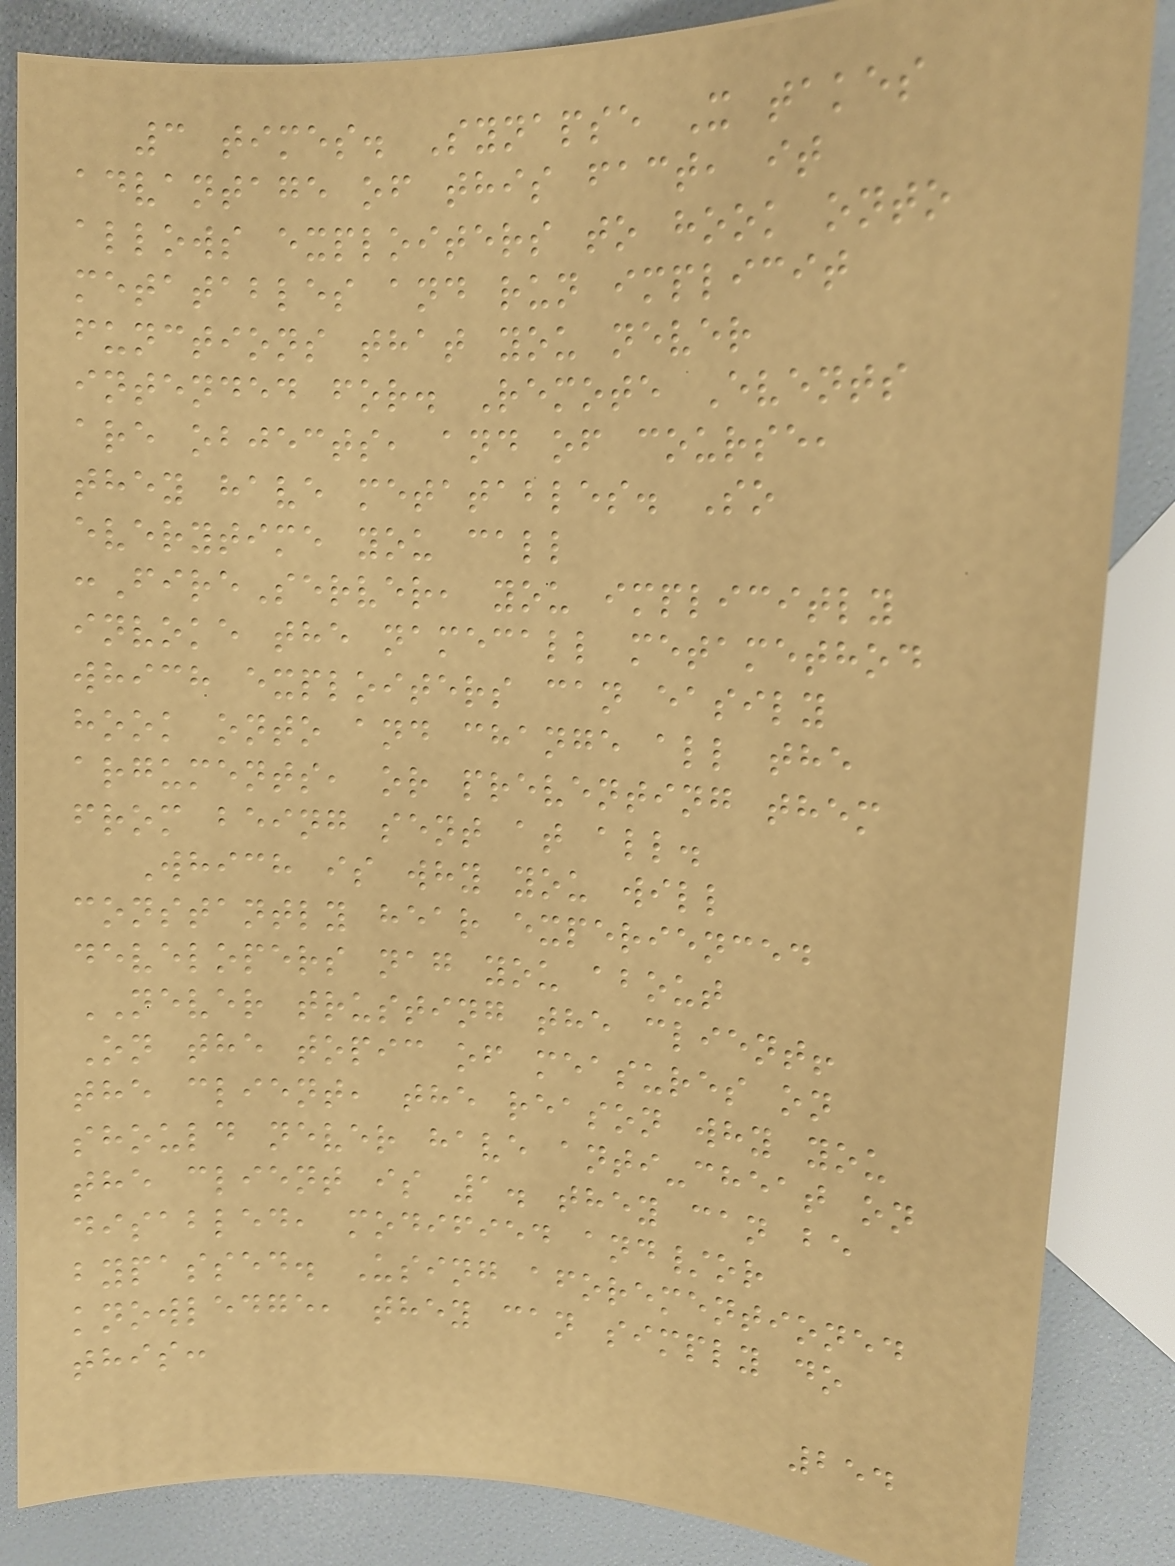3 times. Synapse X takes
advantage of this fact, it
allows exploiters to hook onto
metatables and run implicit
functions that you never
intended for. Remote Events
are objects, and of course,
they have metatables. So
everytime you call
:FireServer, you implicitly
invoke the namecall metamethod
which exploiters can easily
hook onto and change all the
arguments, or preventing them
from being sent at all.
Which is why you will
constantly hear experienced
developers nag you about
NEVER trusting the client!
On the topic of measures on
the client, the reason why you
should never have anti-cheat on
the client is 1. they can be
disabled, modified and/or
bypassed. Using aforementioned
knowledge, they can simply do
this:
254
